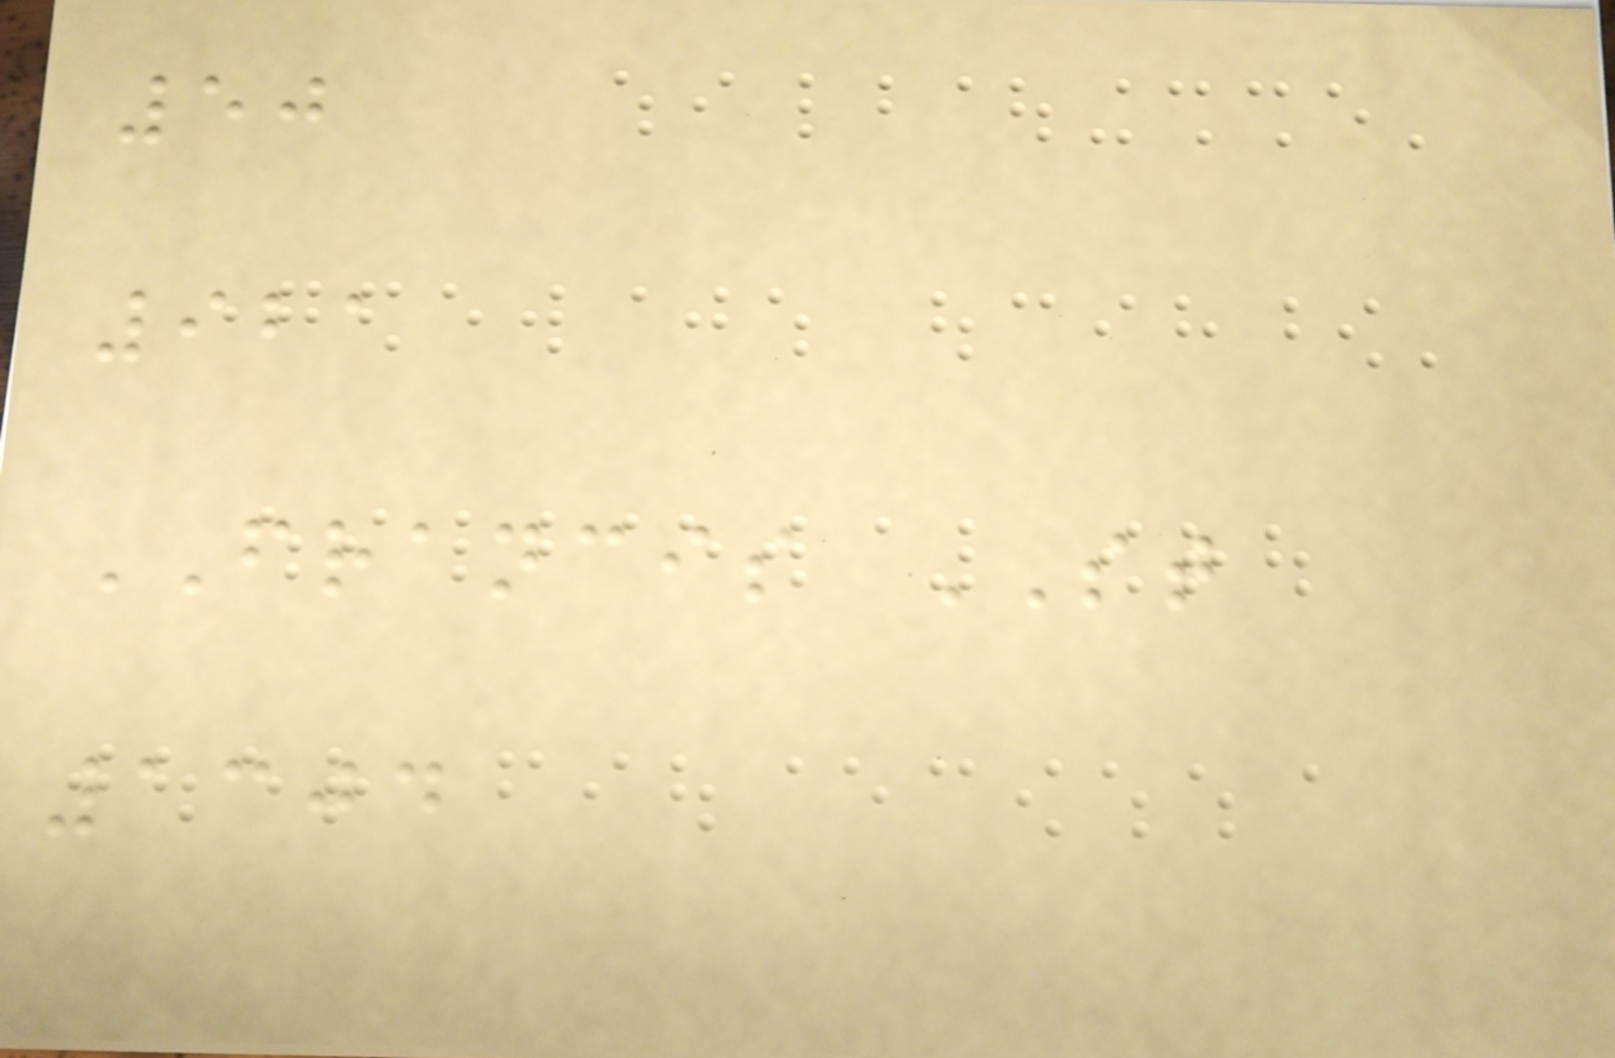50
921
FRANCIS ST
1304
